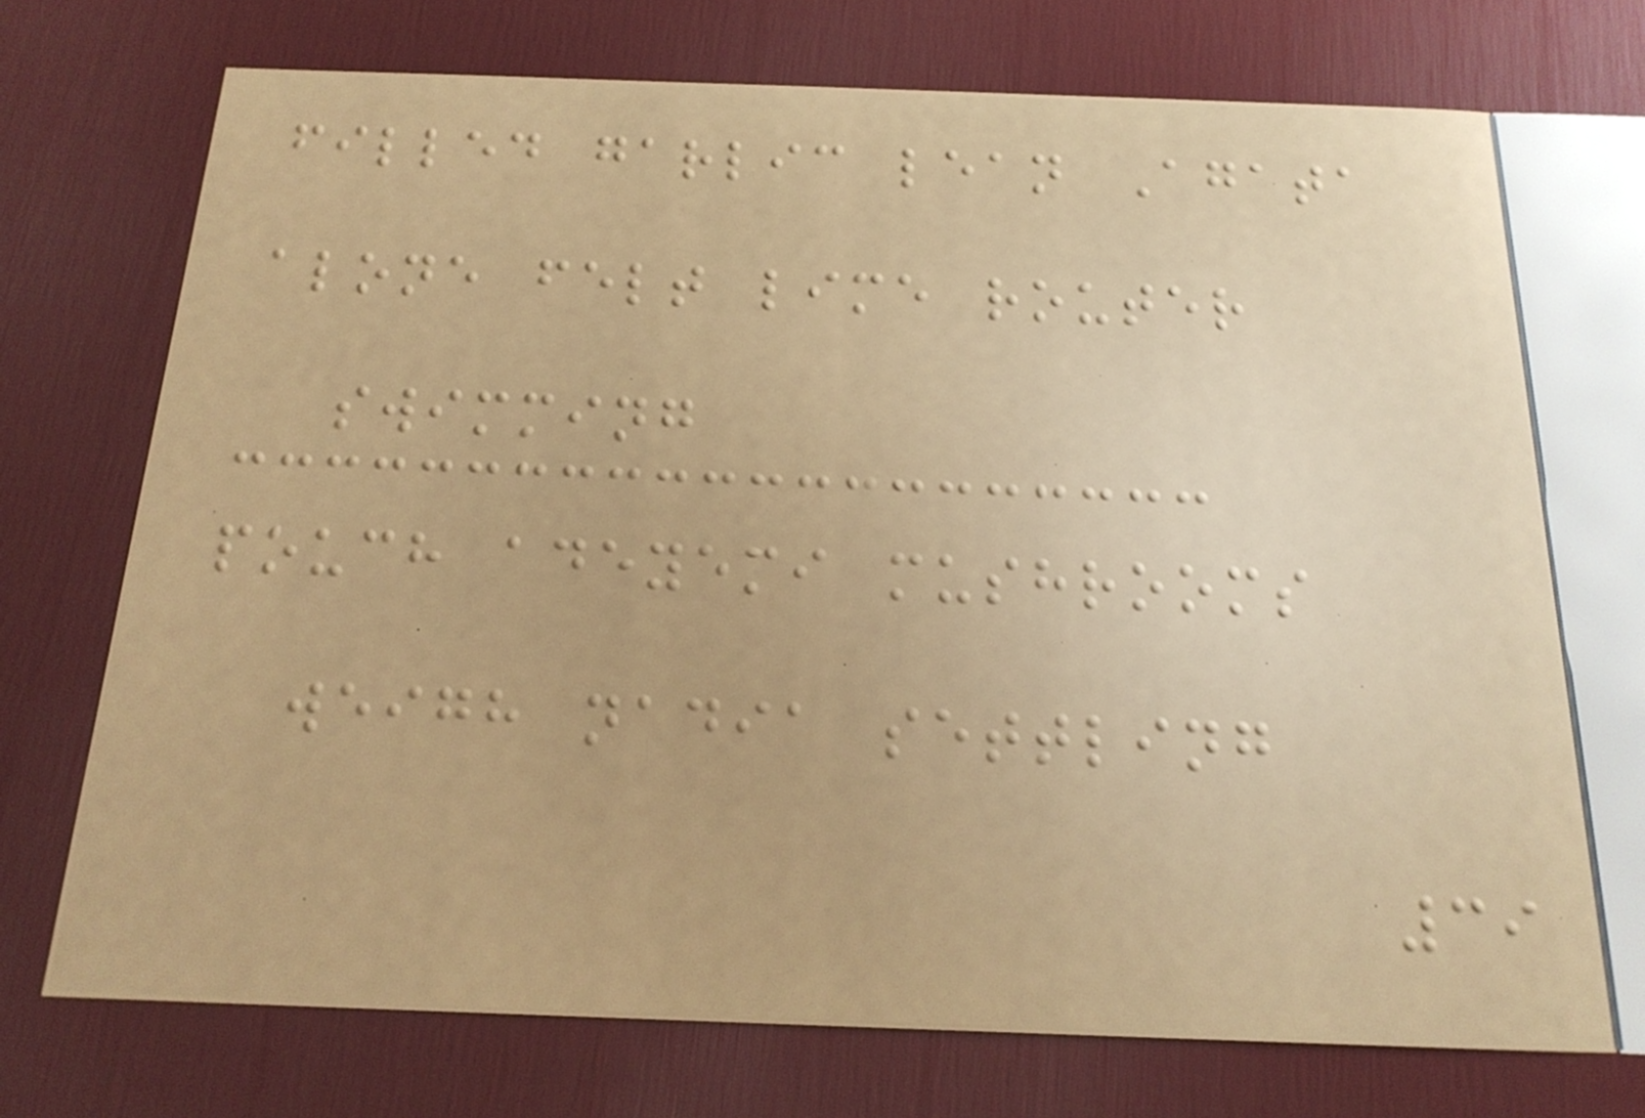filled garlic lean Agata
alone felt lime router
swimming
pouch adeyemi mushrooms
weigh nadia settling
39
